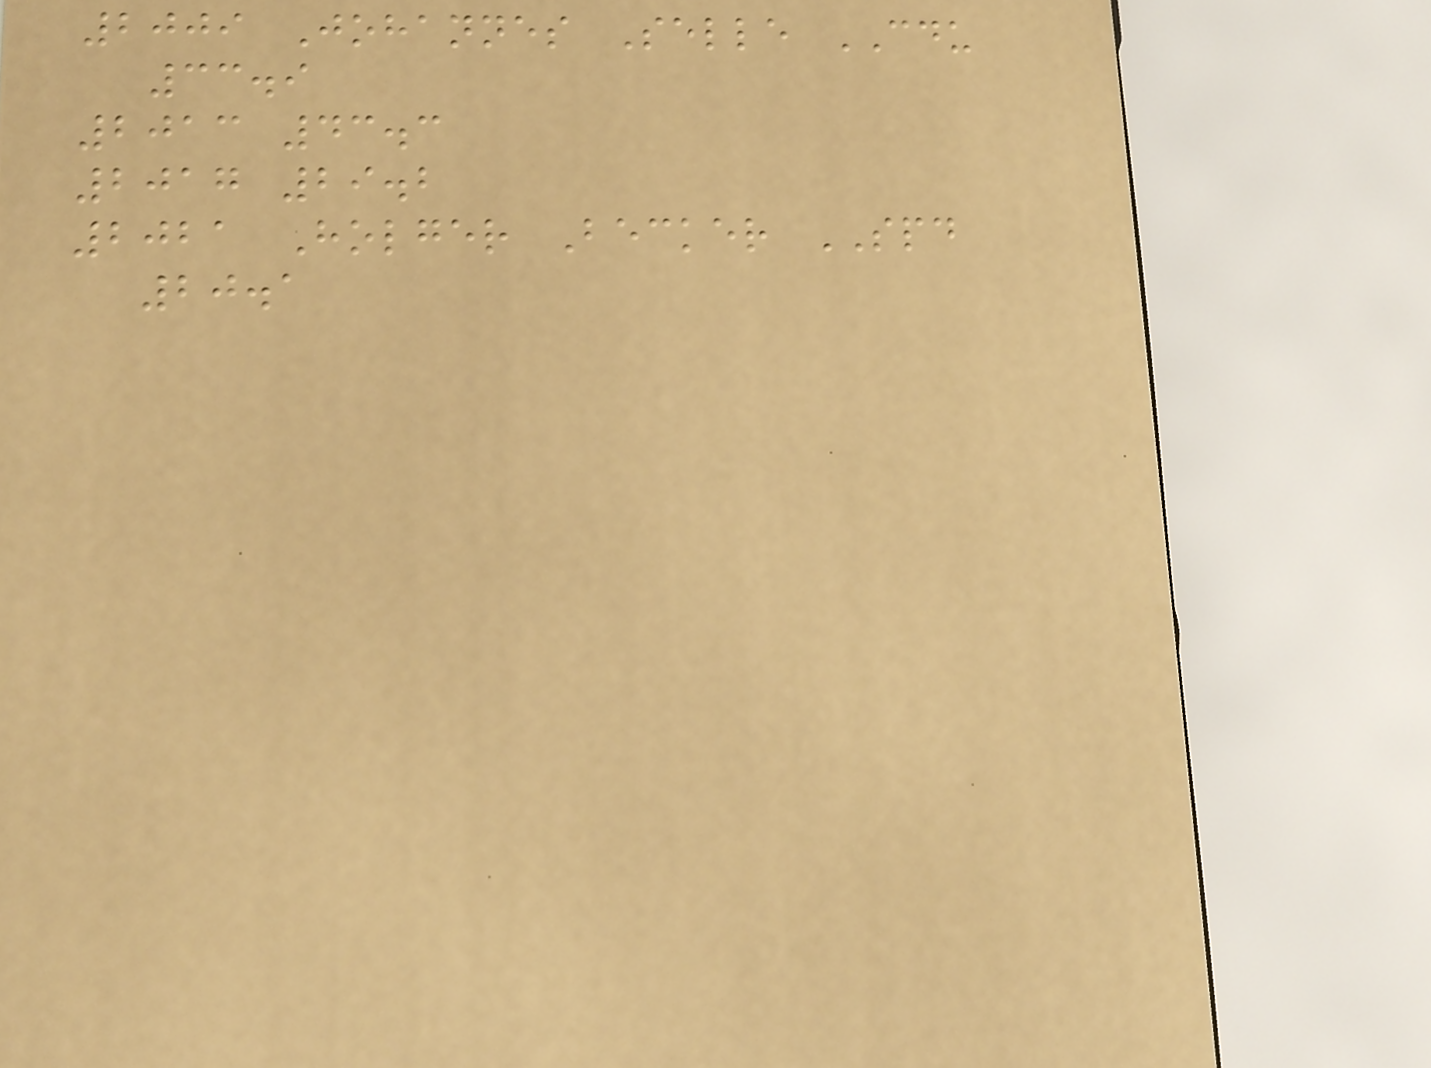2009 Johannes Selle CDU
33.9
2013 43.3
2017 29.2
2021 Holger Becker SPD
20.1
